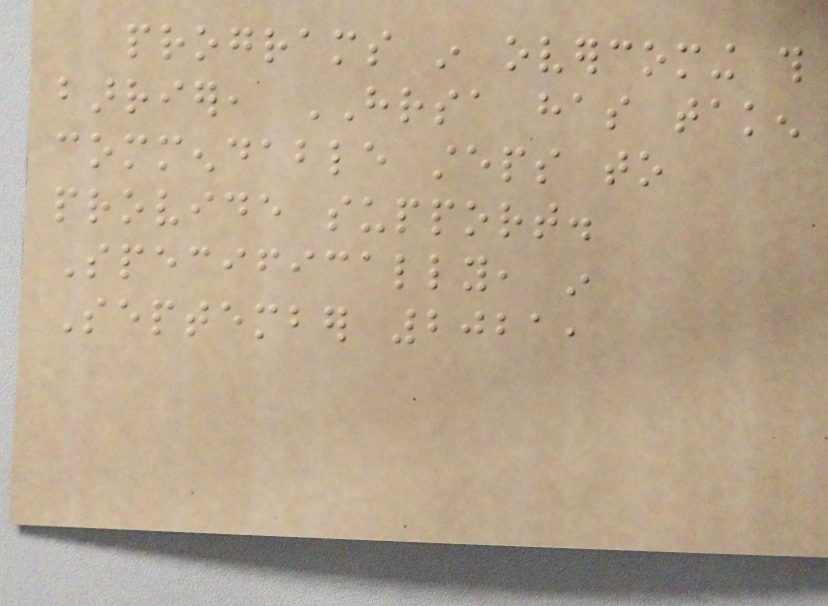programs in overcoming this
barrier, HRSA has taken
commendable steps to
provide support.
Specifically, in
September 2021,
